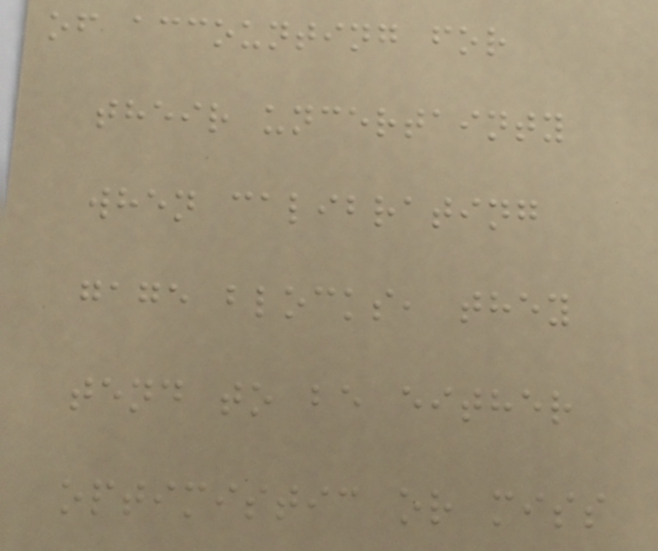of accounting for
their uncertainty
when calibrating
gage blocks, they
tend to be either
optimistic or miss
